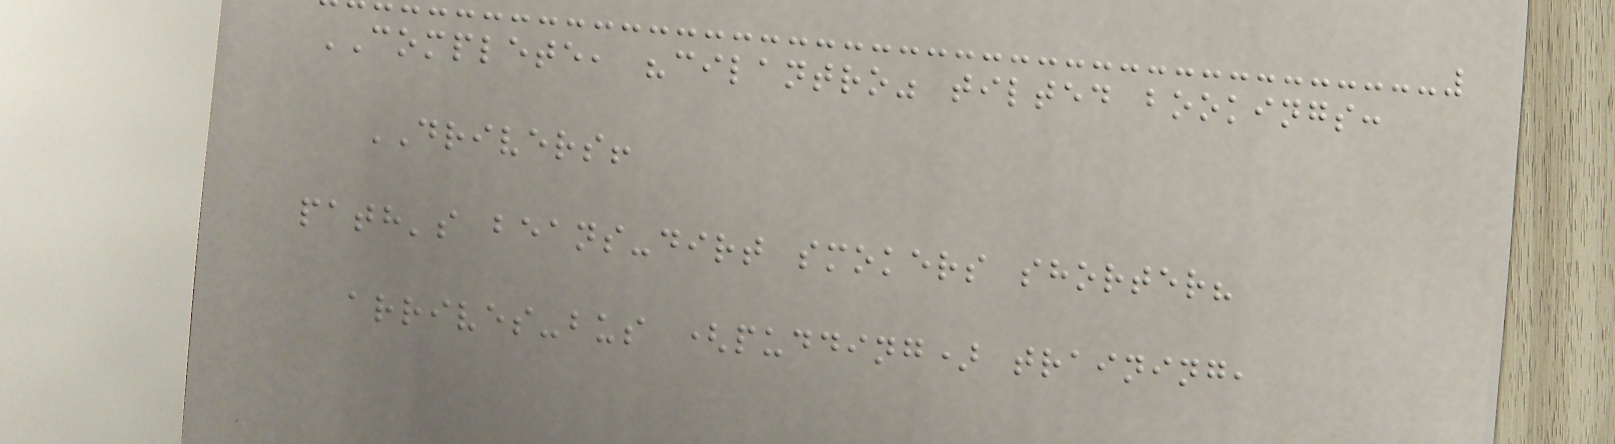COMPLETE, "cilantro" tilted bookings:
DRIVERS!
path's beans-dirt smokers shorter?
arrives-bus (pudding) training,
